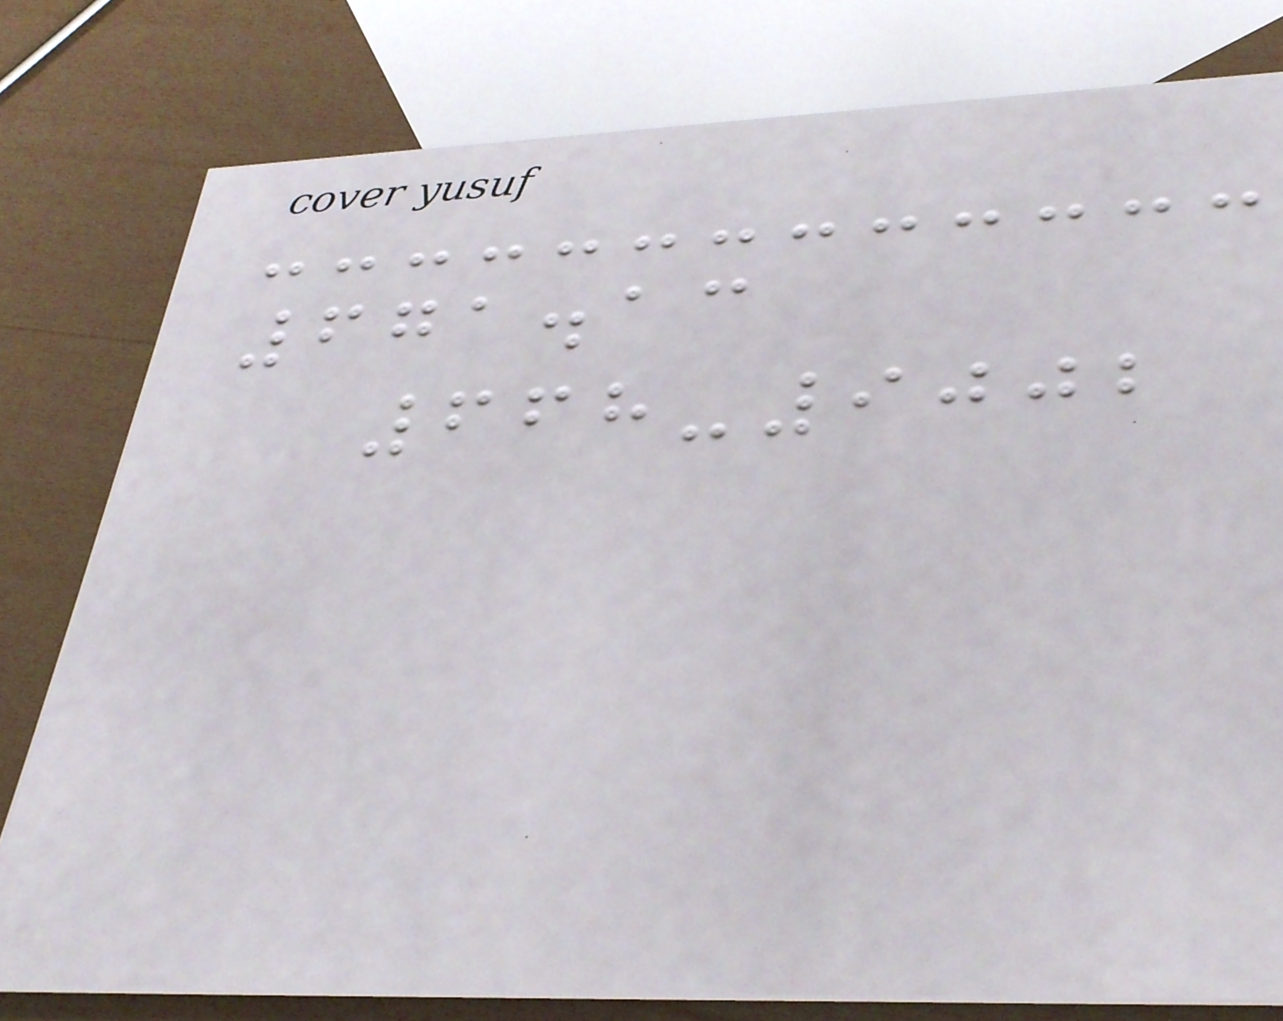671.13
668-9002
